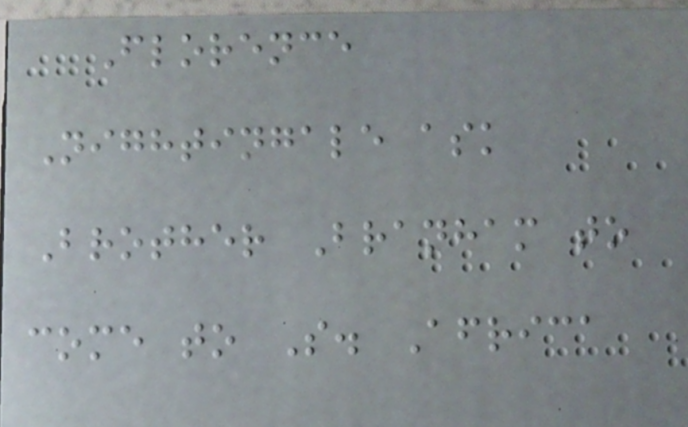Florence
Nightingale ask
Brother Branham to
come to S. Africa
